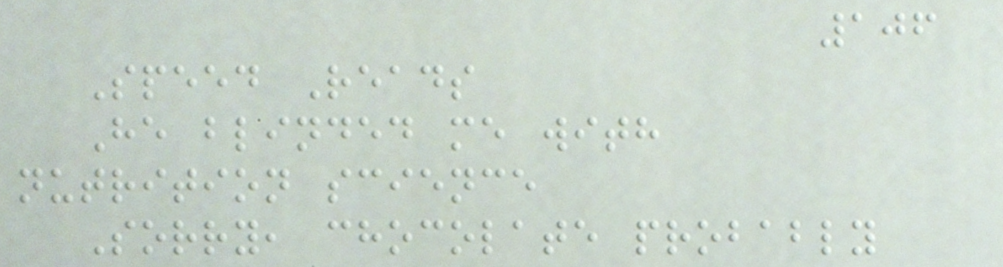106
Speed Reads
He blinded me with
nutrition science
Sorry, chocolate probably
